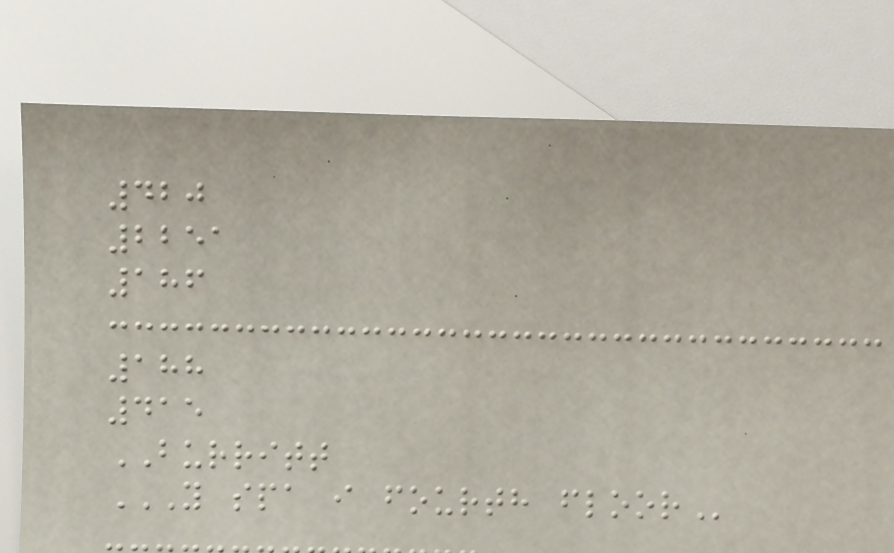420
2251
186
188
415
BURRITT
Y SPA I FOURTH FLOOR
